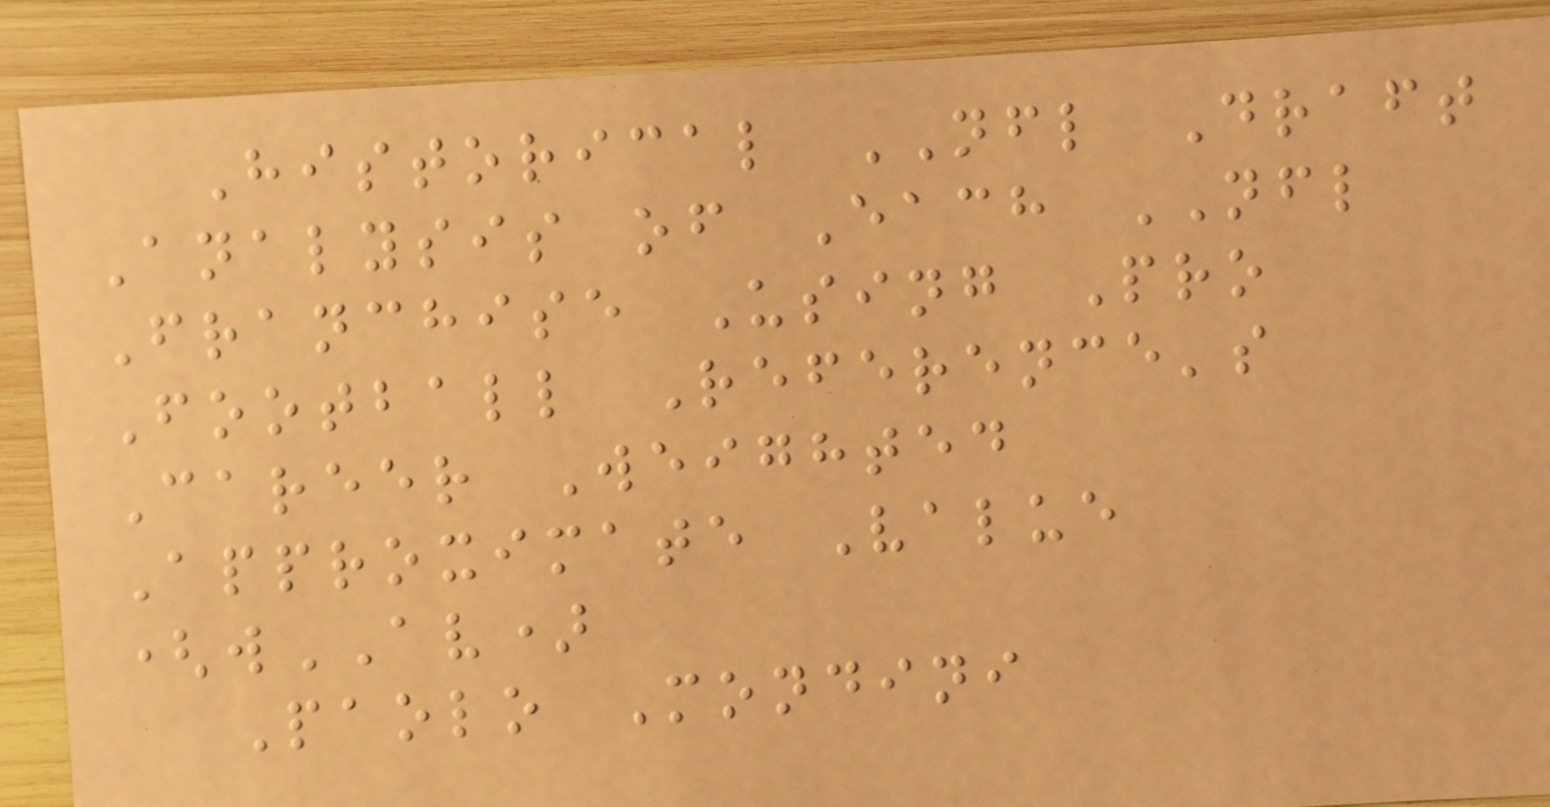Historical NFL Draft
Analysis of Each NFL
Franchise Using Pro
Football Reference's
Career Weighted
Approximate Value
(wAV)
Paolo Mondini
